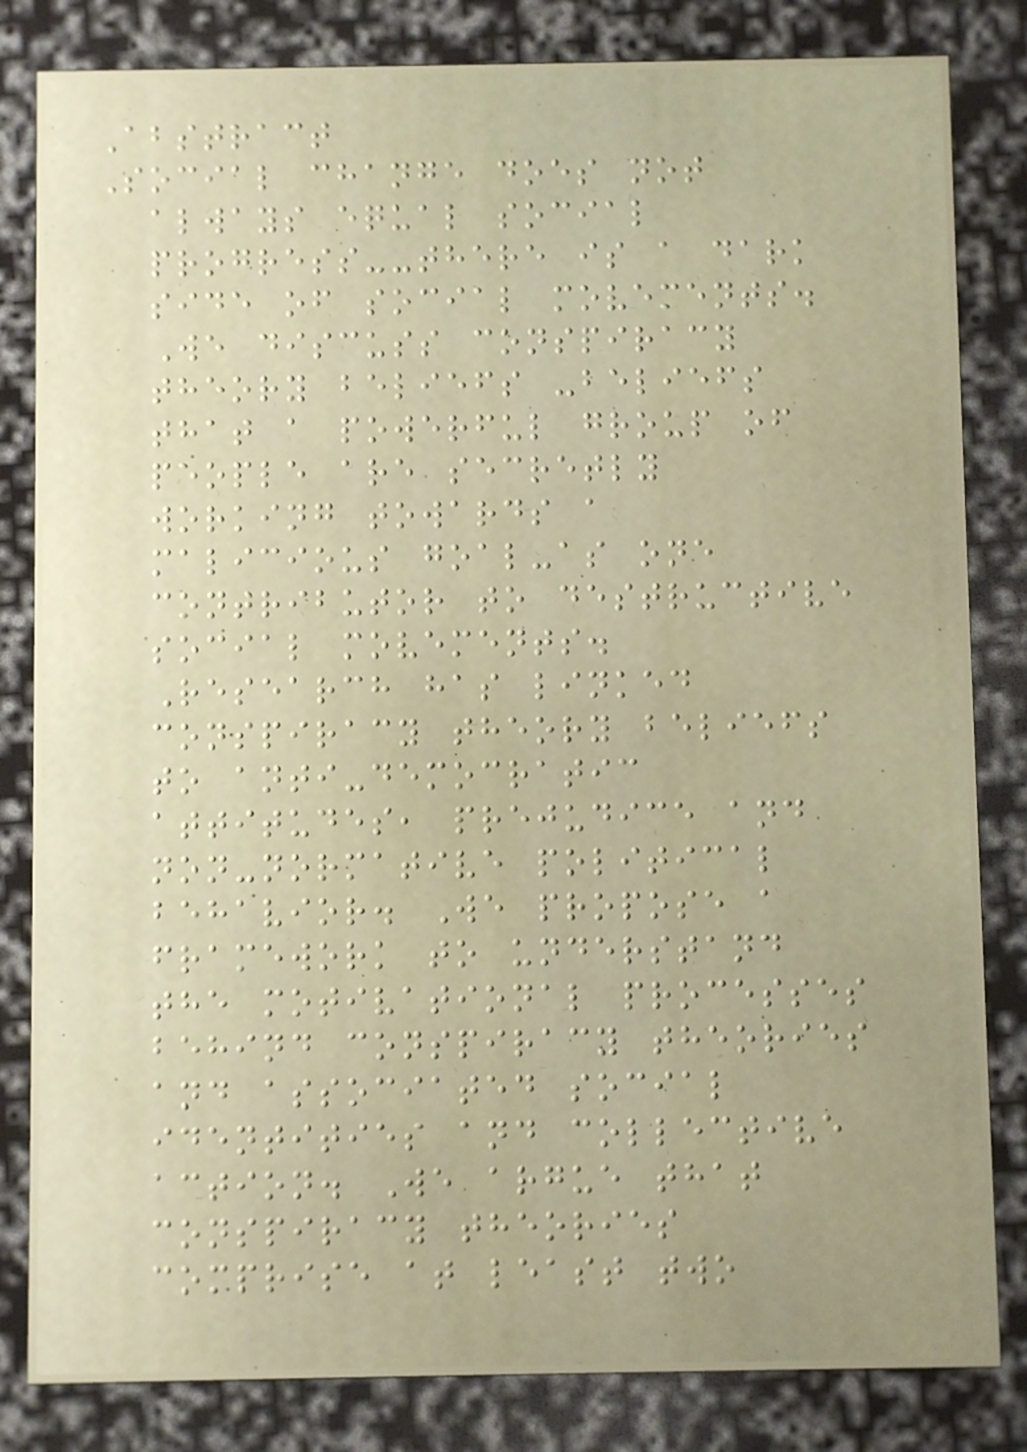Abstract
Social change does not
always equal social
progress--there is a dark
side of social movements.
We discuss conspiracy
theory beliefs -beliefs
that a powerful group of
people are secretly
working towards a
malicious goal-as one
contributor to destructive
social movements.
Research has linked
conspiracy theory beliefs
to anti-democratic
attitudes, prejudice and
non-normative political
behavior. We propose a
framework to understand
the motivational processes
behind conspiracy theories
and associated social
identities and collective
action. We argue that
conspiracy theories
comprise at least two
